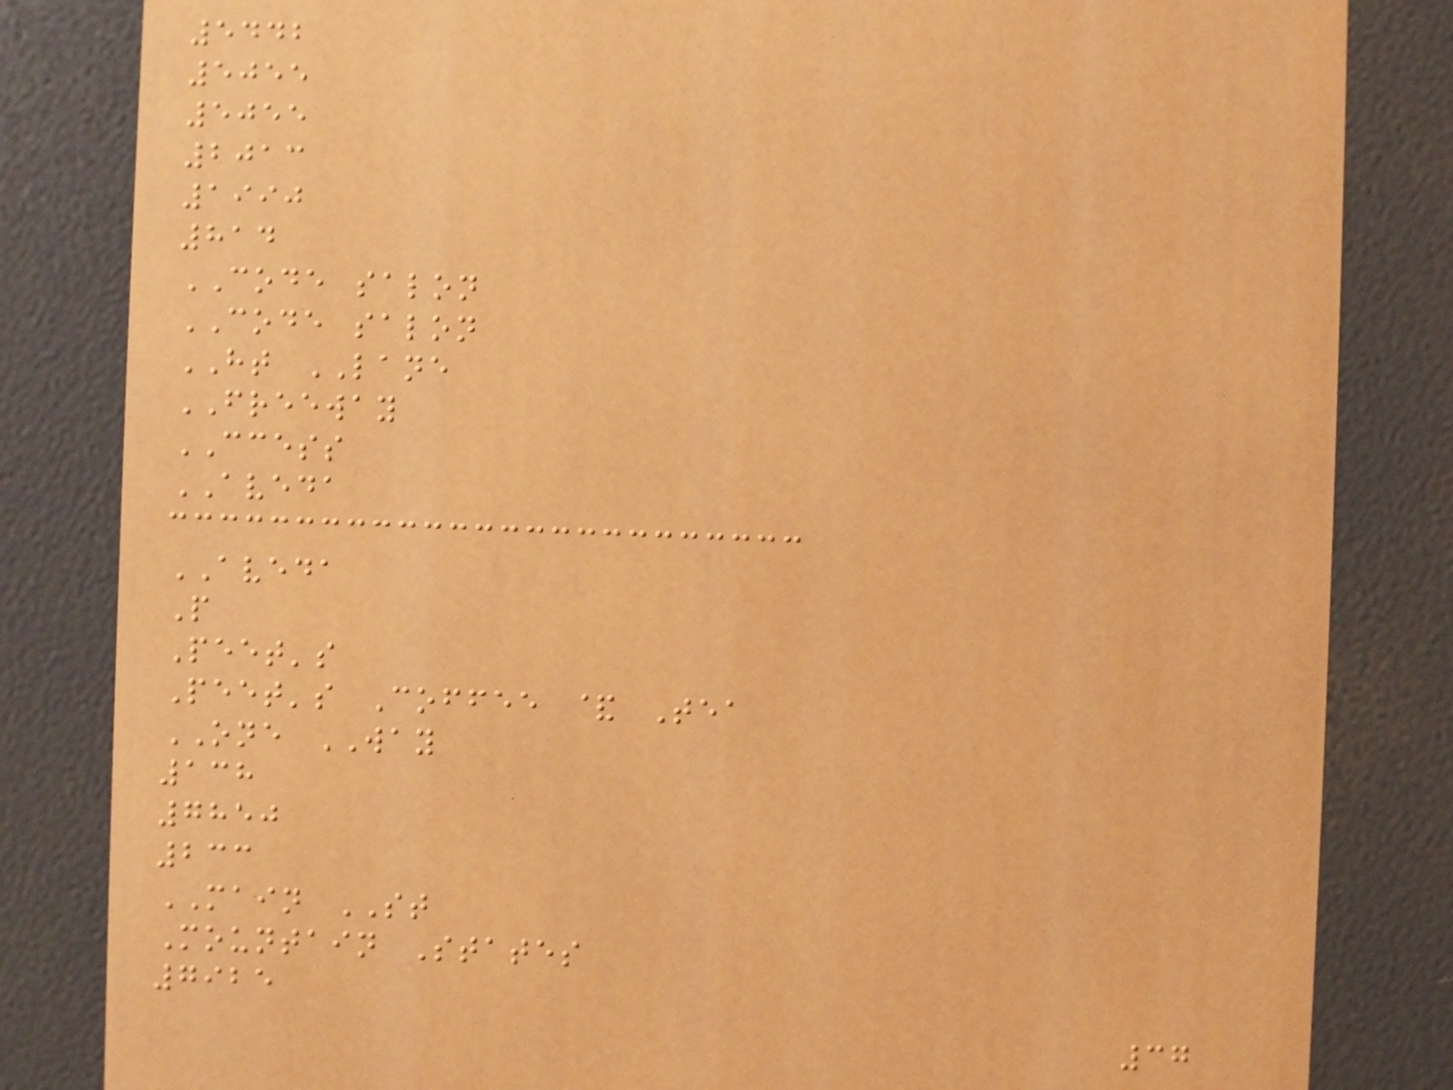5442
5055
5055
2013
1990
814
CODE salon
CODE salon
HT LANE
FREEWAY
CCESS
AVEDA
AVEDA
P
Peet's
Peet's Coffee & Tea
ONE WAY
138
7850
233
MAIN ST
Mountain States
7925
37
